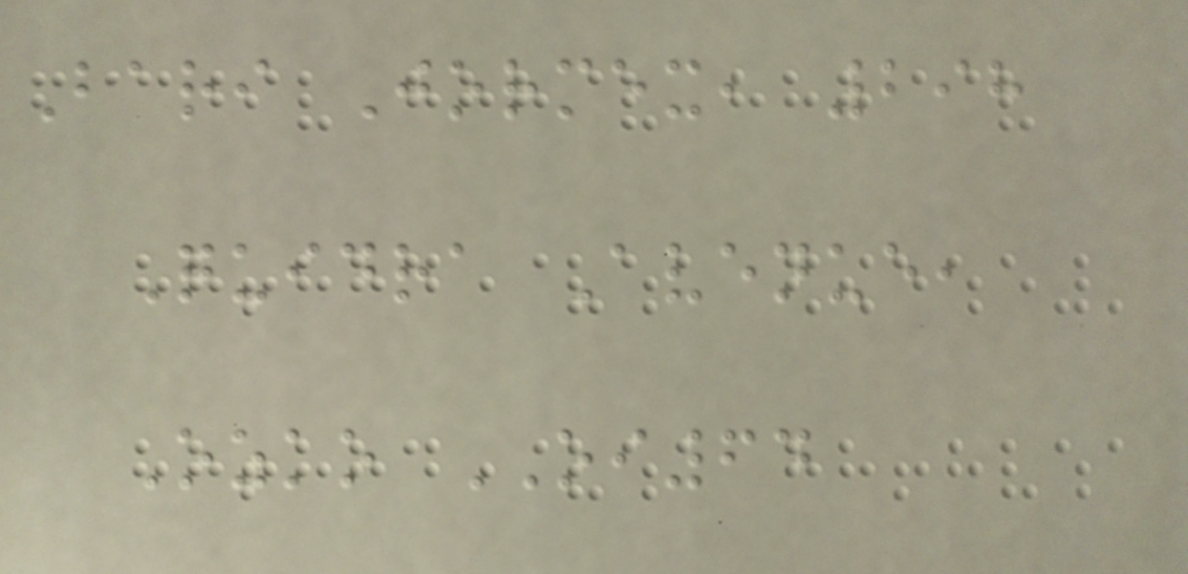Bari Jormex, 298
Quidra Avenue,
Ozko OI64
